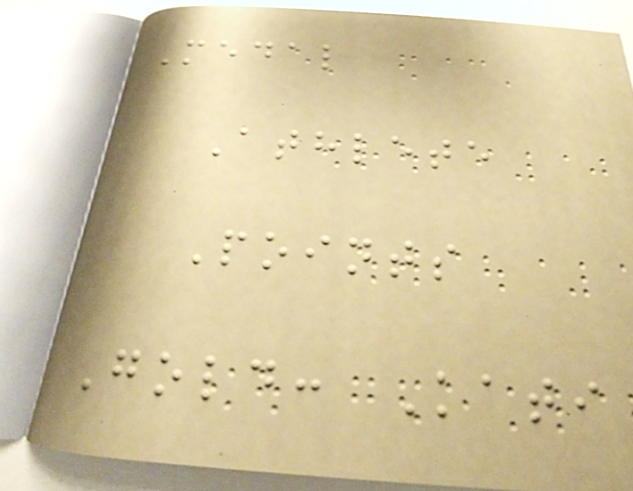Medal
Athlete
Points
Gold: Kati
